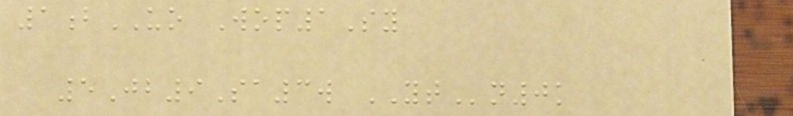1bUO Wop1Sy
5Jb9Sa3w YTn0k
